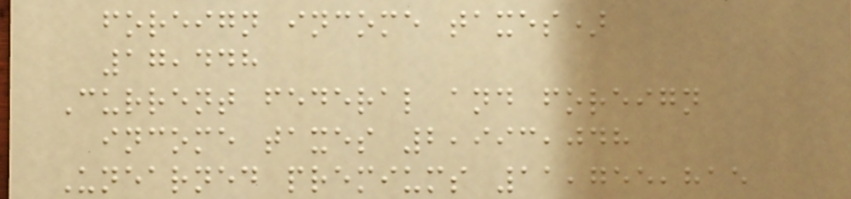foreign income taxes)
17,448
Current federal and foreign
income taxes 2,993,048
Unearned premiums 11,755,815
